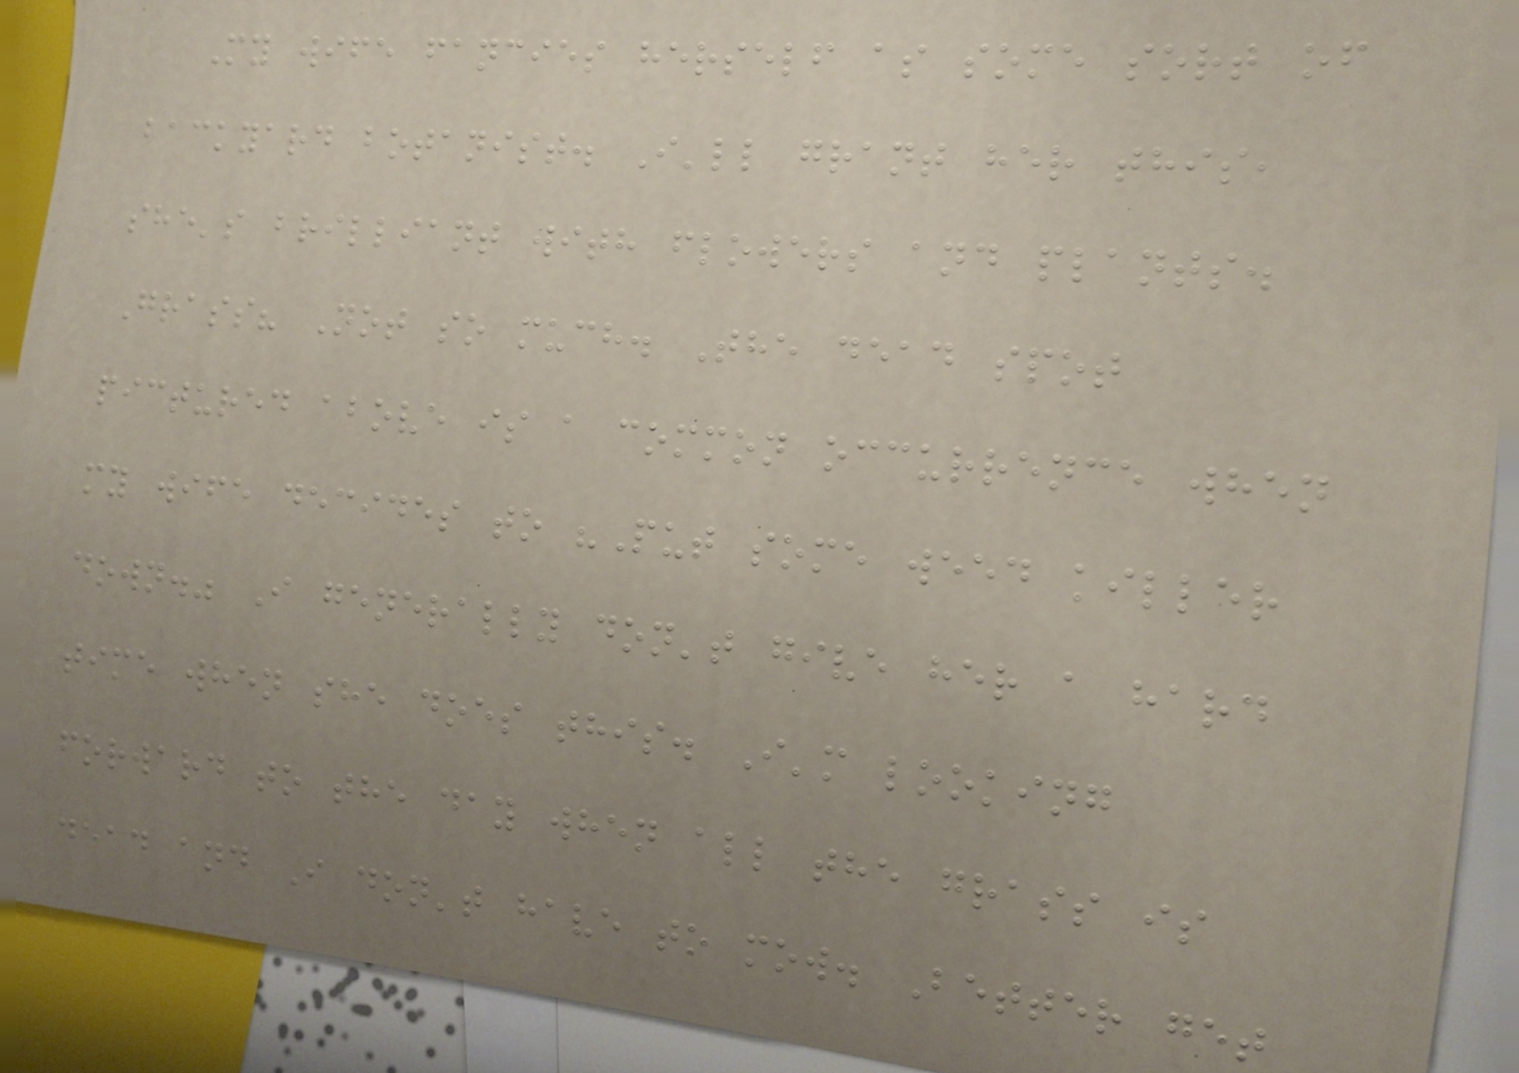My wife fancies herself as some sort of
backyard botanist. I'll grant her this,
she's brilliant with flowers and plants.
Grass? Not so much. The dead spot
pictured above is a common occurrence when
my wife decides to "Put some weed killer
down." I generally don't give her a hard
time when she does this. I'm looking
forward to the day when all the grass is
dead and I don't have to mow. Better get
